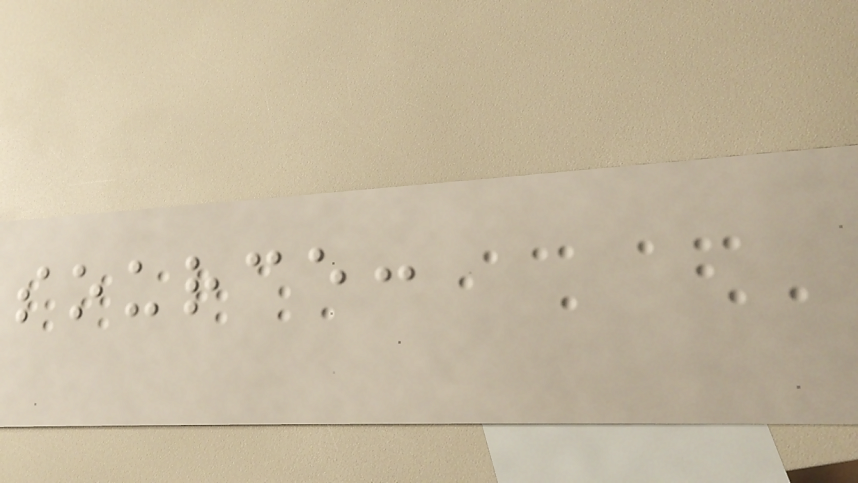source:
